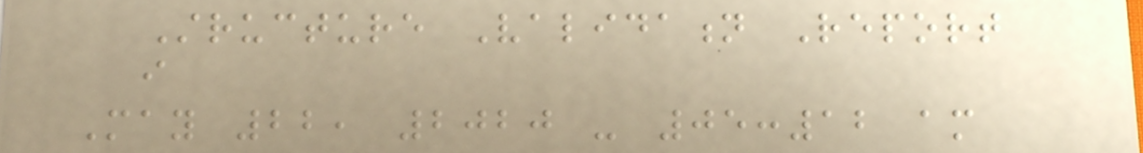Structure Validation Report
i
May 22, 2020 - 05:12 am
